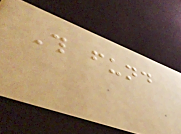This fund
